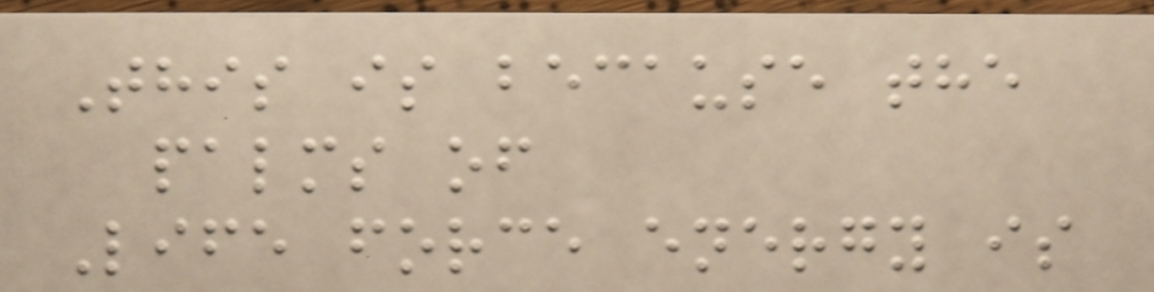This is because the
palms of
Life force energy is
